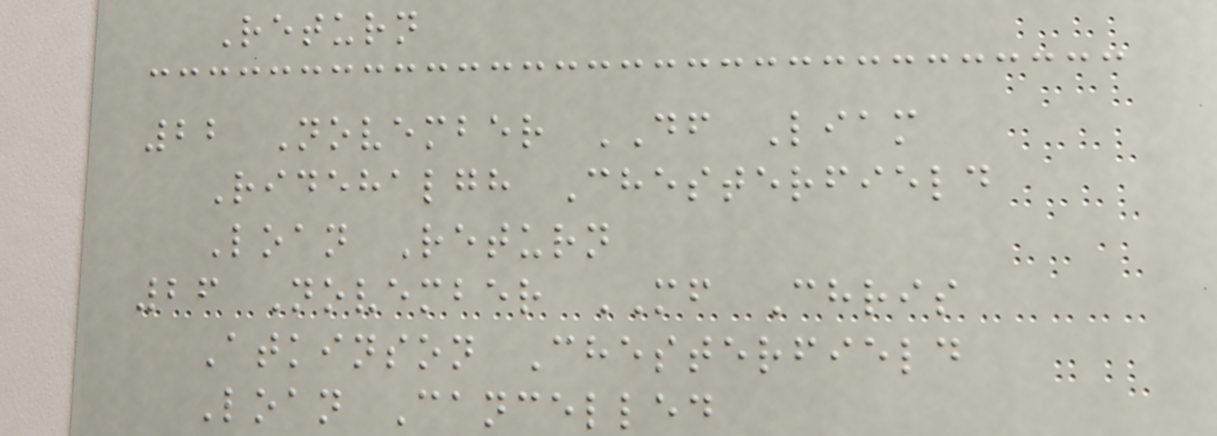Return
22 November DF Liam
Ridehalgh Chesterfield
Loan Return
26 November MF Chris
Atkinson Chesterfield
Loan Cancelled
